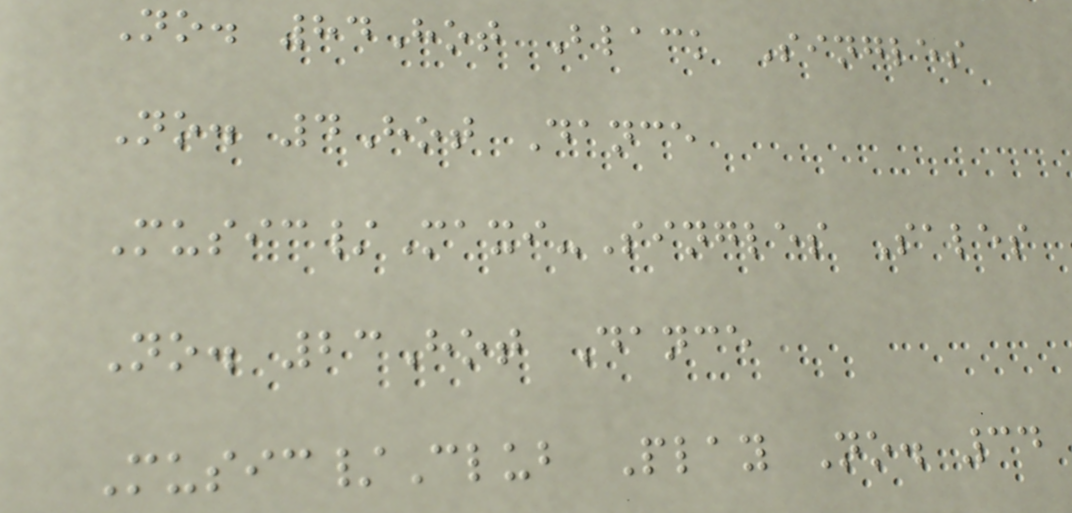No. 84Hot Black Singles
No. 4Hot Dance
Music/Maxi-Singles Sales
No. 23Hot Dance
Music/Club Play No. 34
